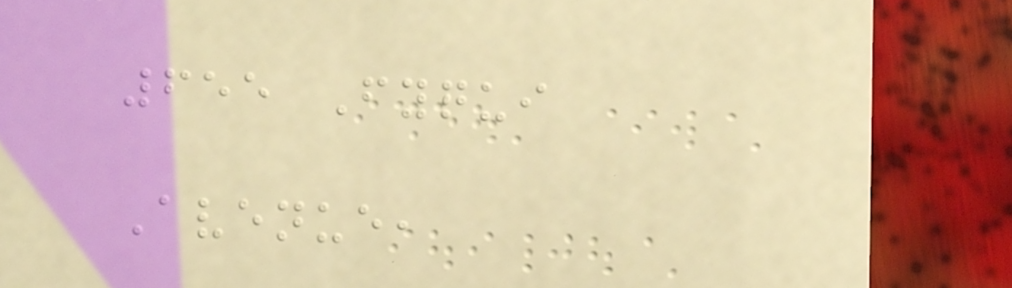655 Fyqui
Avenue,
